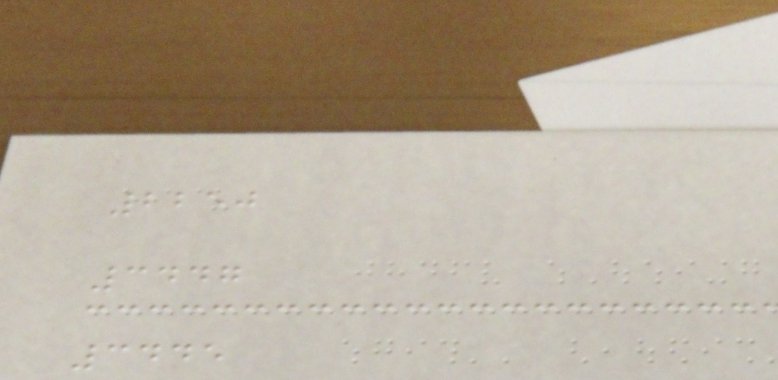2250
3447
3445
